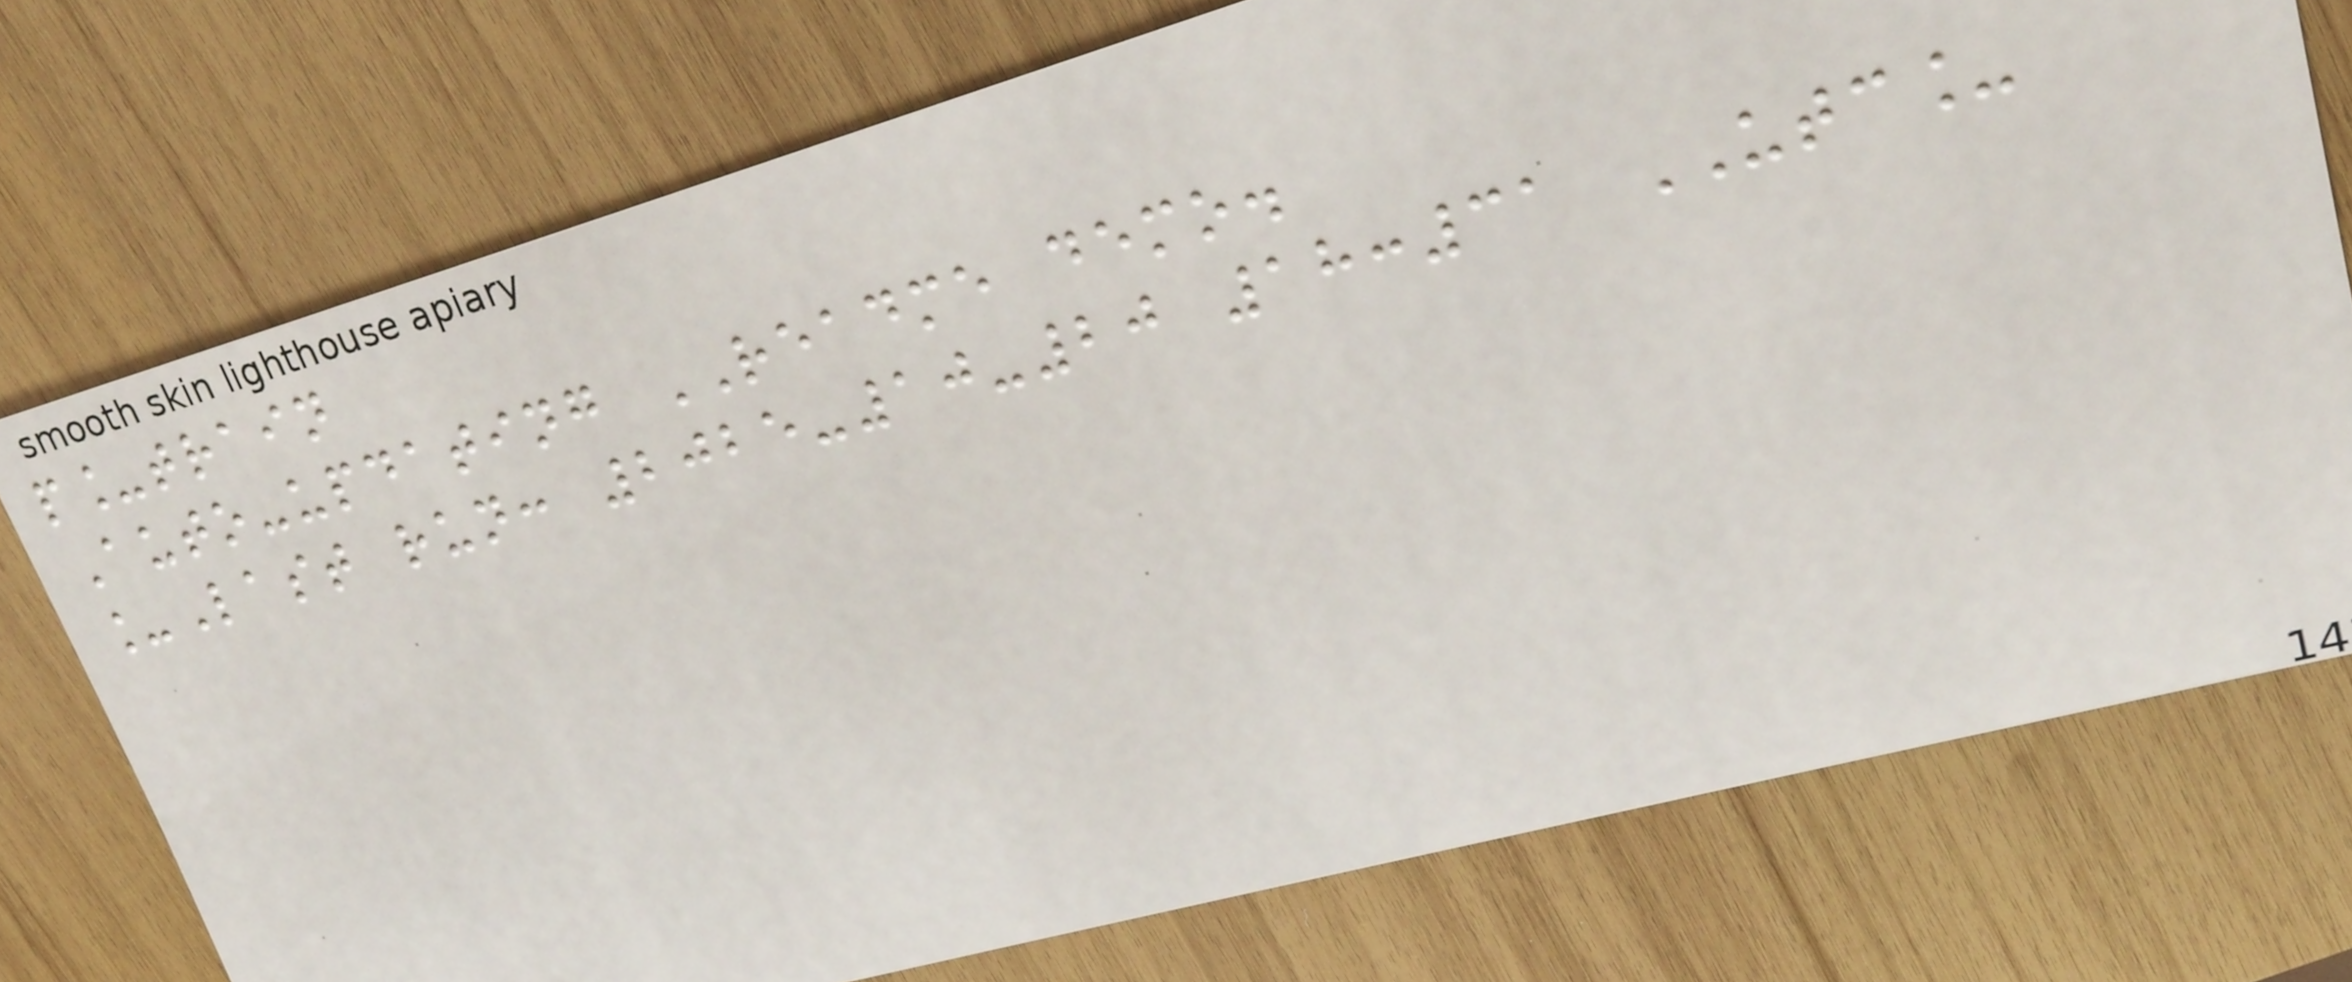p_train
Auto-updating README demo.
_Last run: 2025-10-20 18:31 UTC_
